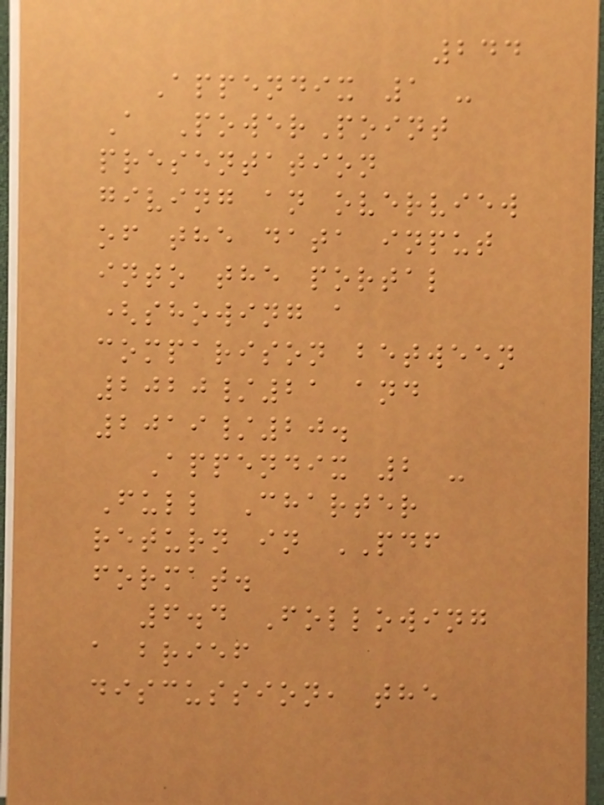244
Appendix 1 -
A PowerPoint
presentation
giving an overview
of the data input
into the portal
(showing a
comparison between
2020/21 and
2019/20.
Appendix 2 -
Full Charter
return in PDF
format.
6.4 Following
a brief
discussion, the
